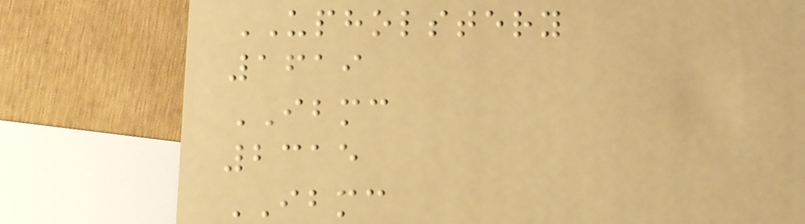UPHOLSTERY
1619
IBMC
2315
IBMC
